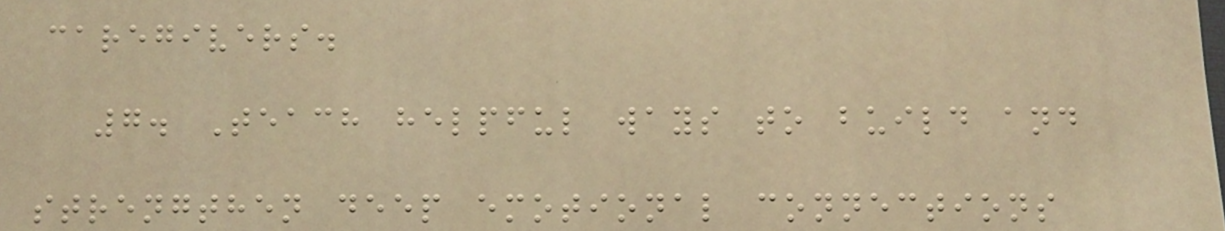caregivers.
7. Teach helpful ways to build and
strengthen deep emotional connections
